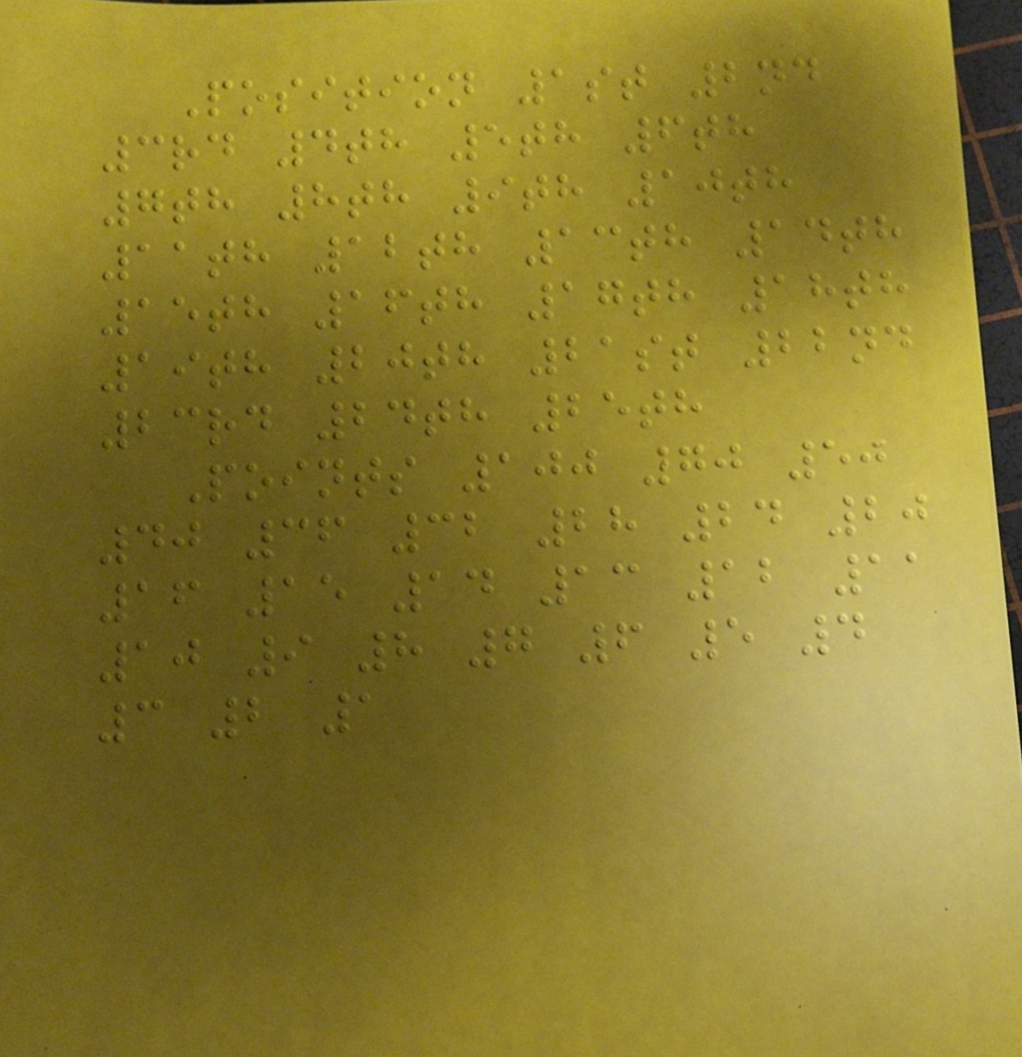Position 1st 2nd
3rd 4th 5th 6th
7th 8th 9th 10th
11th 12th 13th 14th
15th 16th 17th 18th
19th 20th 21st 22nd
23rd 24th 25th
Points 100 70 50
40 36 32 28 24 20
16 15 14 13 12 11
10 9 8 7 6 5 4
3 2 1
